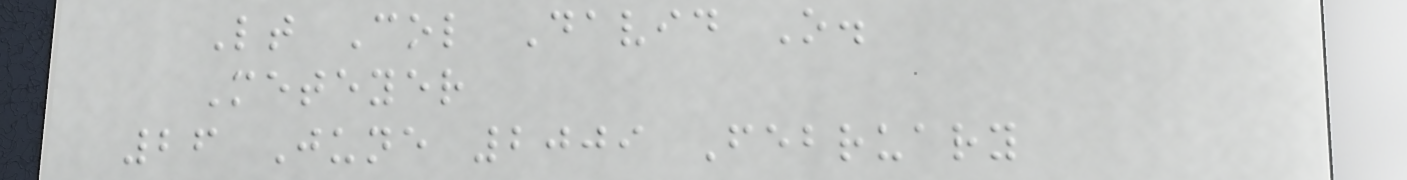Lt Col David O.
Meteyer
26 June 2009 February
